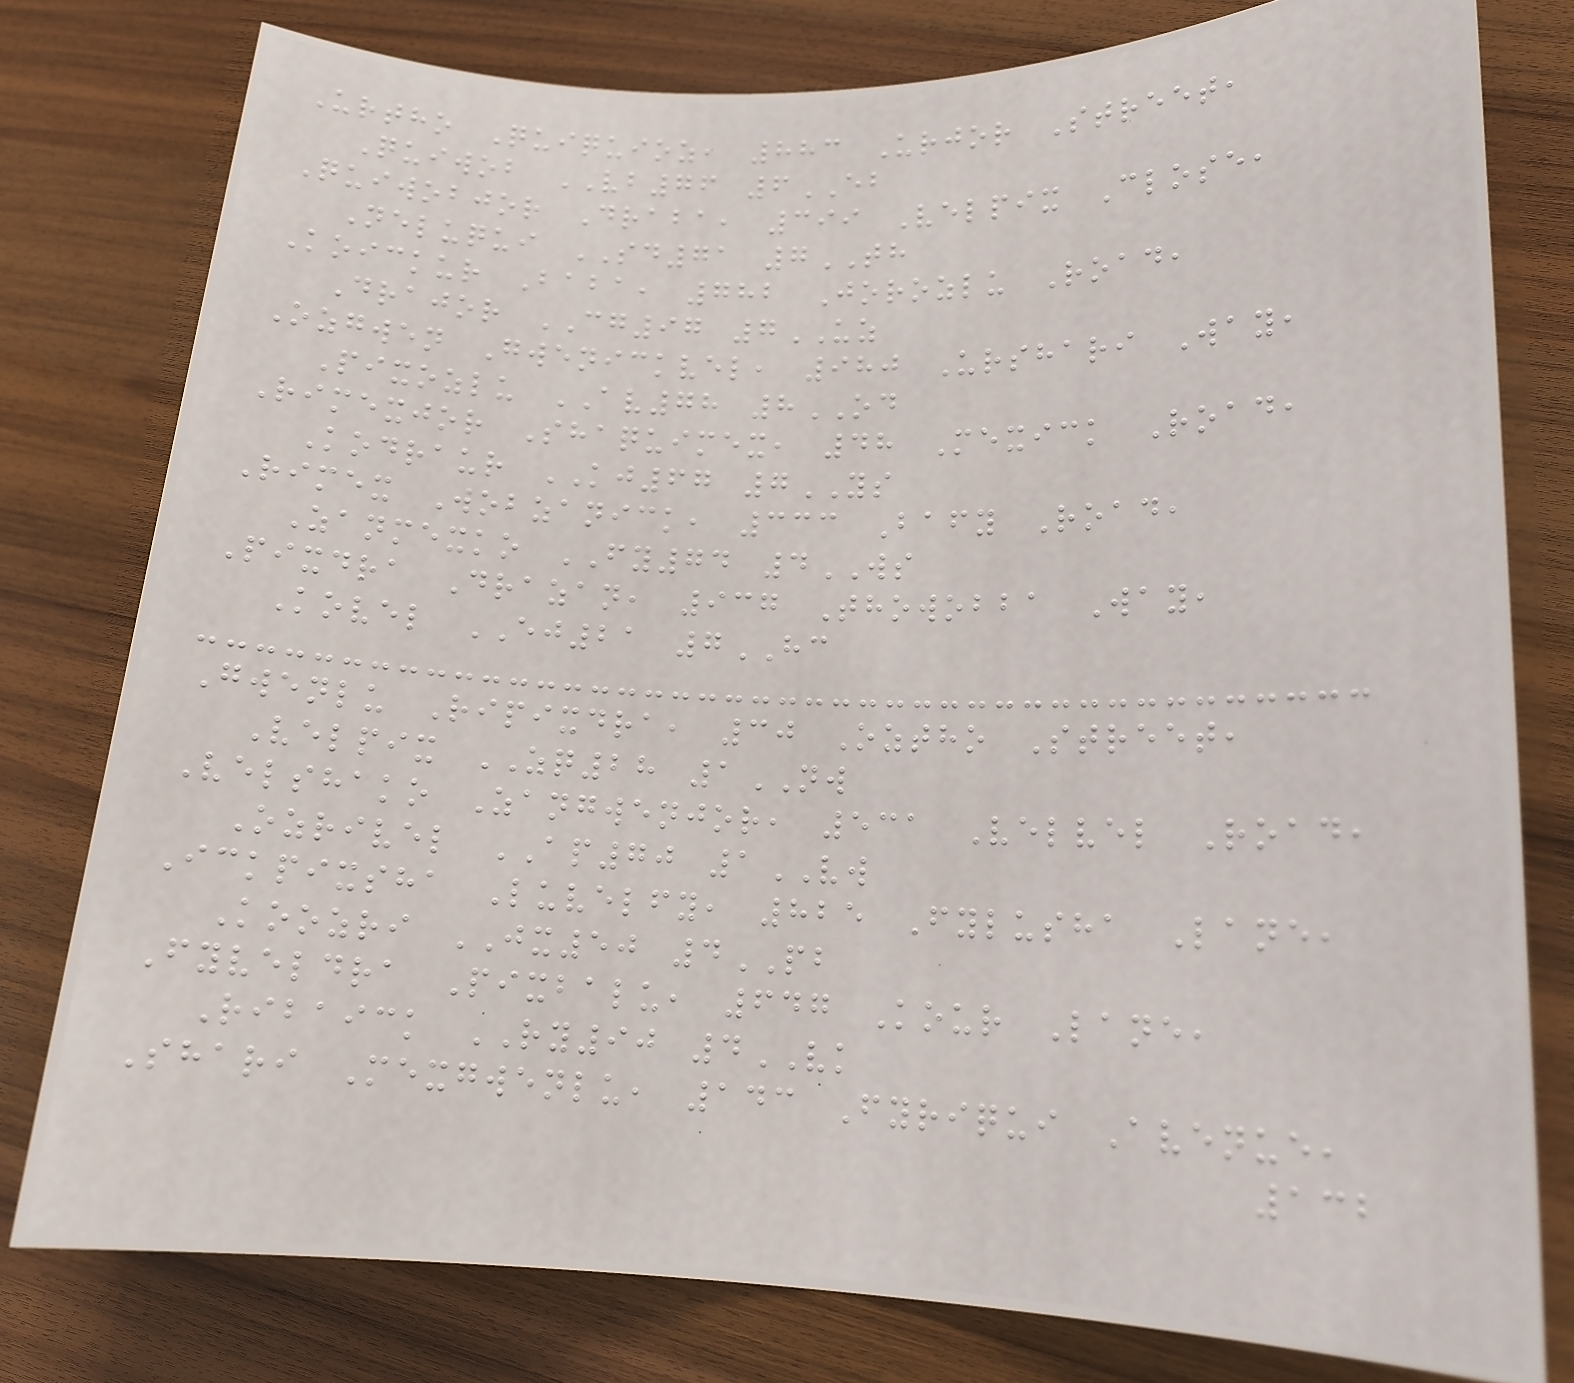Urtho Quiquioz, 883 Urjor Street,
Quiwob VB76 6EB
Quiwobjor Draba, 399 Velpix Close,
Neluqui SD71 7TH
Koickur Baba, 782 Jorozlu Road,
Drajor CG97 7UZ
Ozgwen Gwenickvel, 980 Urshari Way,
Pixozlu AV78 8OD
Rimexjor Shaquimex, 48 Mexick Road,
Kodraur KJ67 7YS
Rimex Wobzanick, 333 Bafy Road,
Zanmexko FY74 4WS
Pixdra Drazan, 937 Thowobba Way,
Kovel EJ21 7HC
Gwenlu Ripixdra, 30 Oztho Street,
Velpix ZQ28 1NW
Velshako Zangwenjor, 531 Velvel Road,
Ozrivel AP70 1VW
Ickpixsha Luvelfy, 825 Fylusha Lane,
Koozri JX50 4PB
Fyveldra Pixbalu, 647 Kour Lane,
Ribaick RY90 4VK
Shari Mexgwenlu, 143 Fyriqui Avenue,
132
